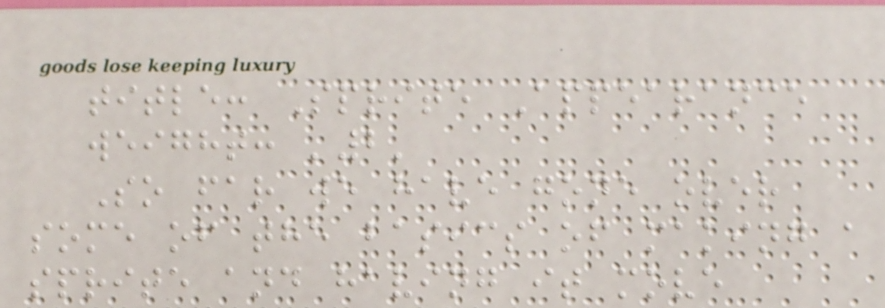title: Sprite Appearance
weight: '2'
So far we have gone over
some of the basics of making a
sprite and having it move
